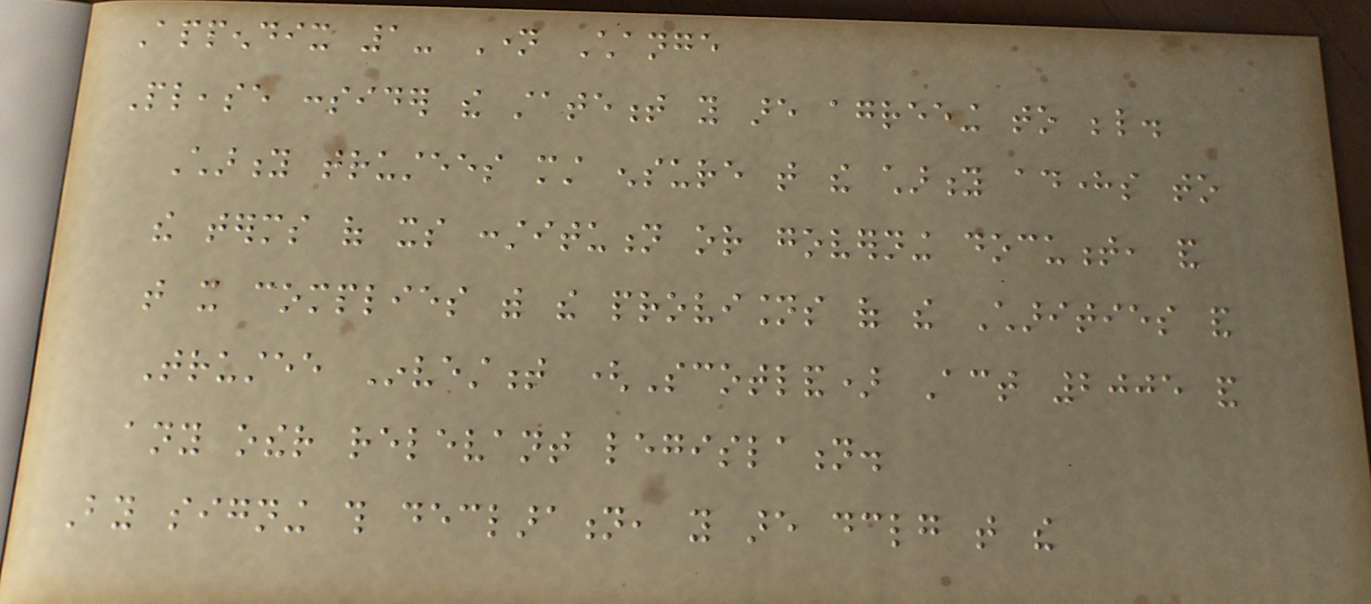Appendix 1- Name Change
Please consider the statement you are agreeing to below.
Charity trustees must ensure that the charity adheres to
the terms of its constitution or governing document, and
that it complies with the provisions of the Charities and
Trustee Investment (Scotland) Act 2005 and
any other relevant legislation.
By signing this declaration, you are declaring that the
